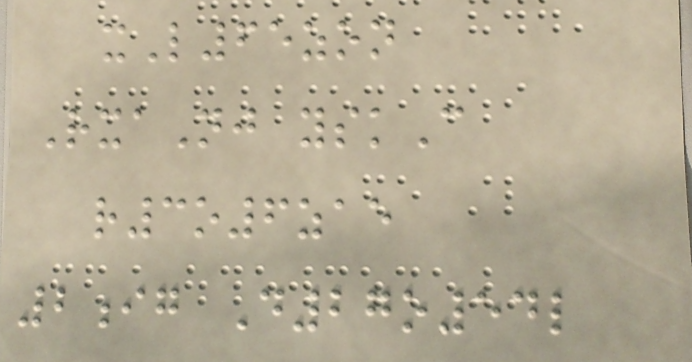xL65zon
RxaNj yskC
r3o6zae
2ig D27o54l
